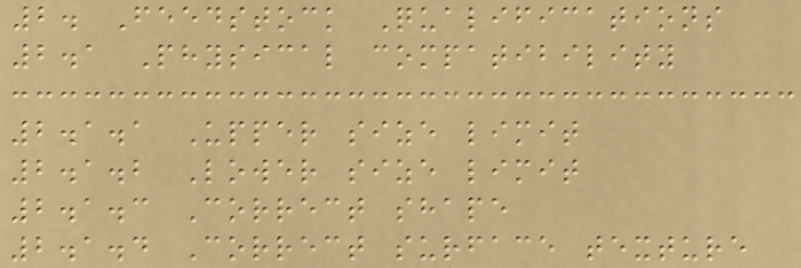2. Feedstock Qualifications
2.1 Physical compatibility
2.1.1 Upper size limit
2.1.2 Lower size limit
2.1.3 Correct shape
2.1.4 Correct surface texture
